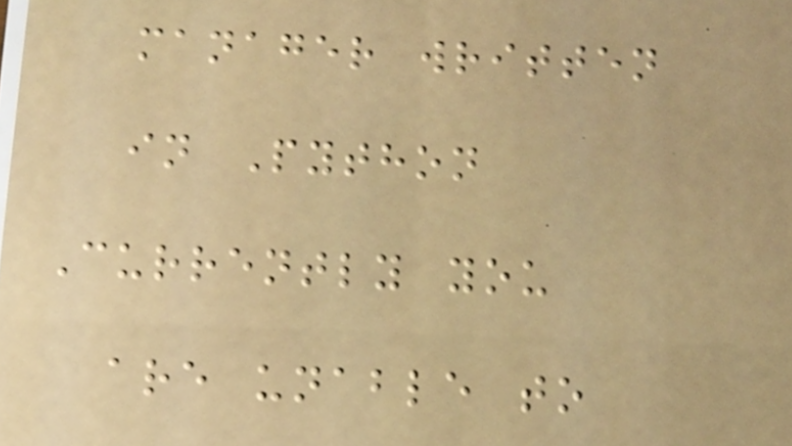manager written
in Python
Currently you
are unable to
